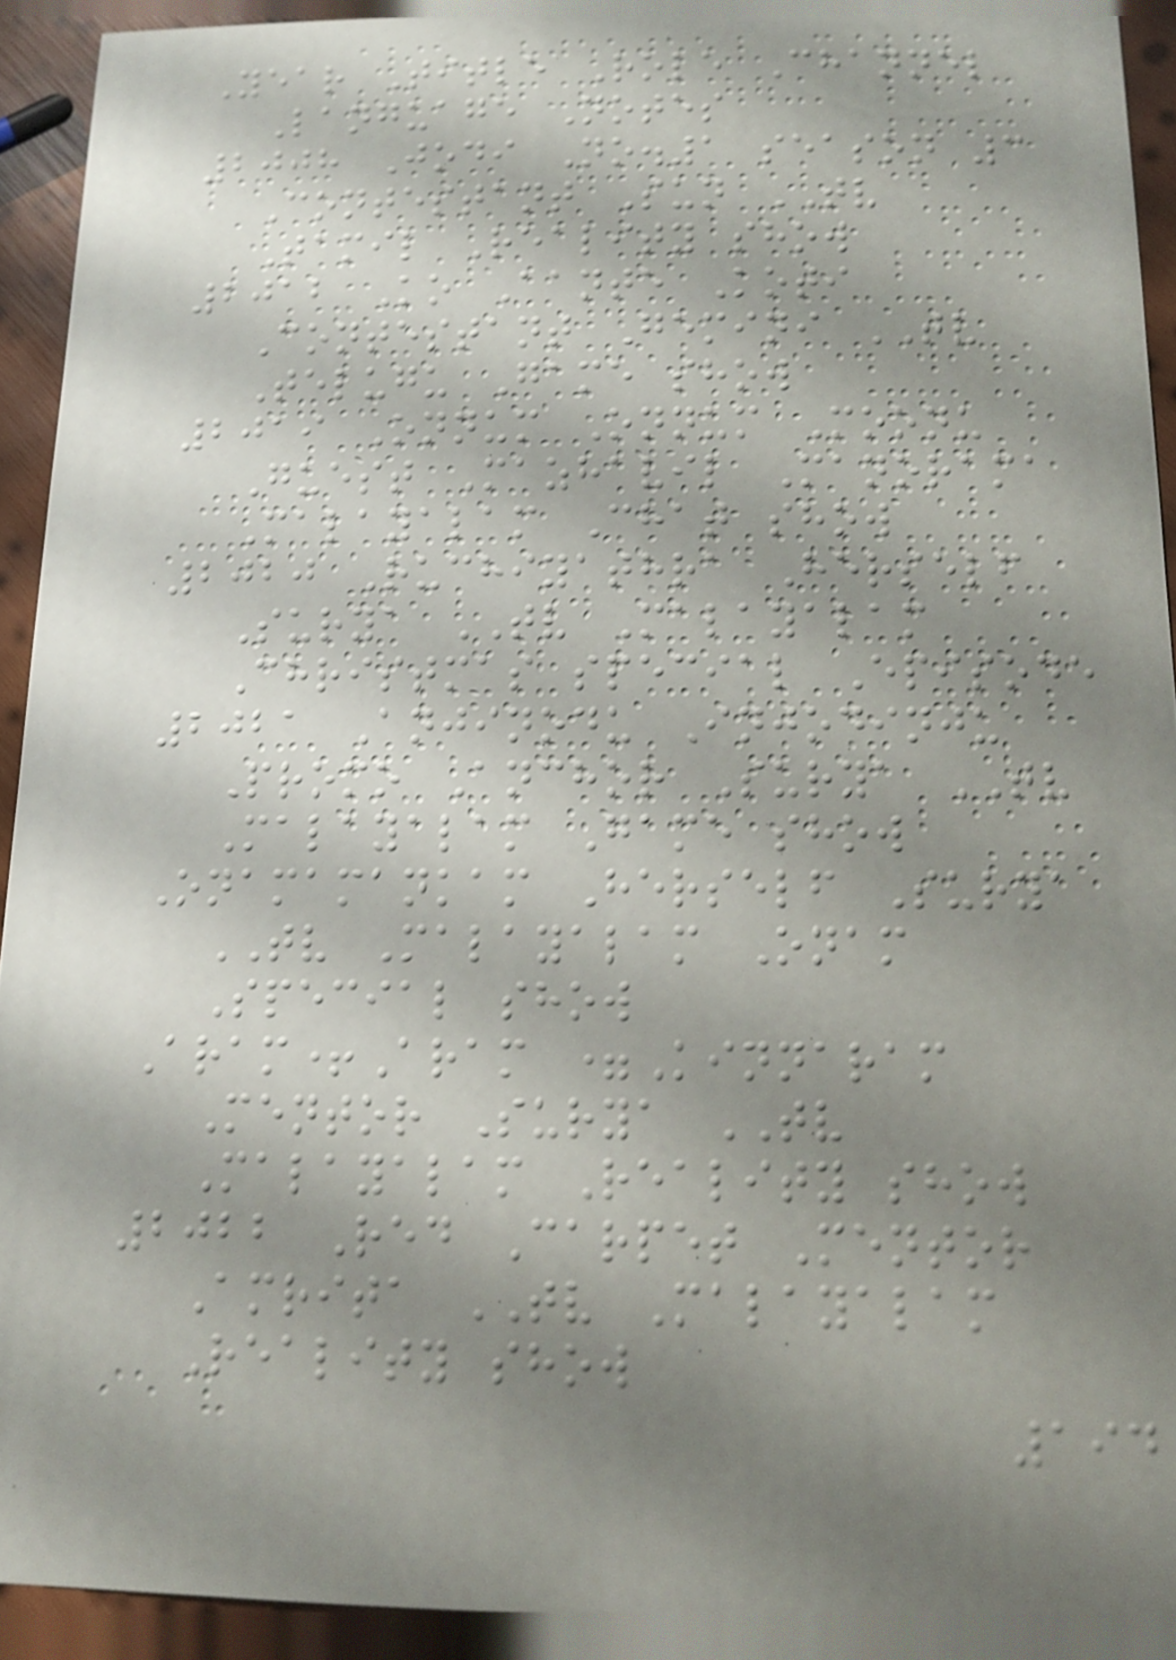Year Title Role Channel
Language Notes
2008 Jodi No.1 season 3
Contestant Sun TV
Tamil Reality show
2012 Ko Aante Koti
Contestant Gemini TV
Telugu Game show
2019 Onnum Onnum Moonu
Guest Mazhavil Manorama
Malayalam Chat show
2020 Ruchiyathra Herself
Surya TV Malayalam
Christmas special Episode
2021 Anjinodu Injodinju
Promo Anchor Surya TV
Malayalam Game show
Onamamankam Herself Surya
TV Malayalam Onam
Special show
Aram+Aram =Kinnaram
Mentor Surya TV
Malayalam Reality show
2022 Red Carpet Mentor
Amrita TV Malayalam
Reality show
194
